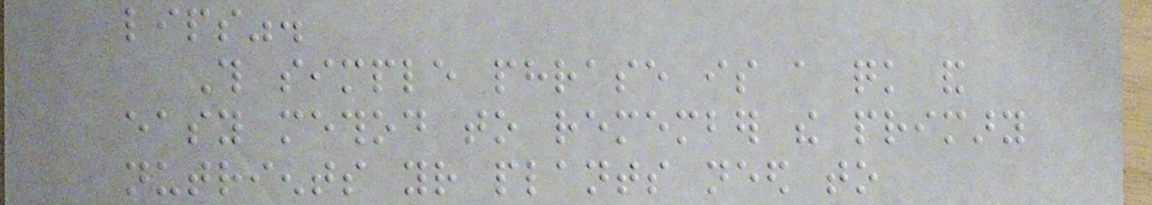lips".
This simple phrase is a quick and
easy method to remember the primary
nutrients your plants need to
